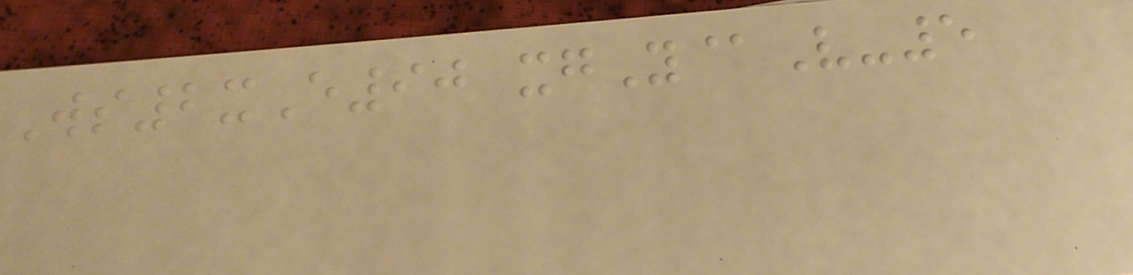Ws2xE90 xgY@V-5
